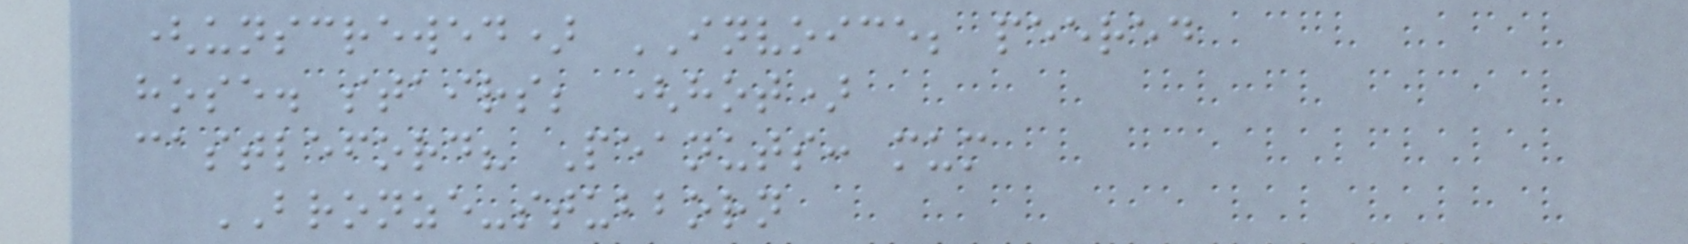(unscrewed) INVOICE; peered
hose. stairs; (hot)
castleford? Peanuts: mum
BRONZE-stubborn
